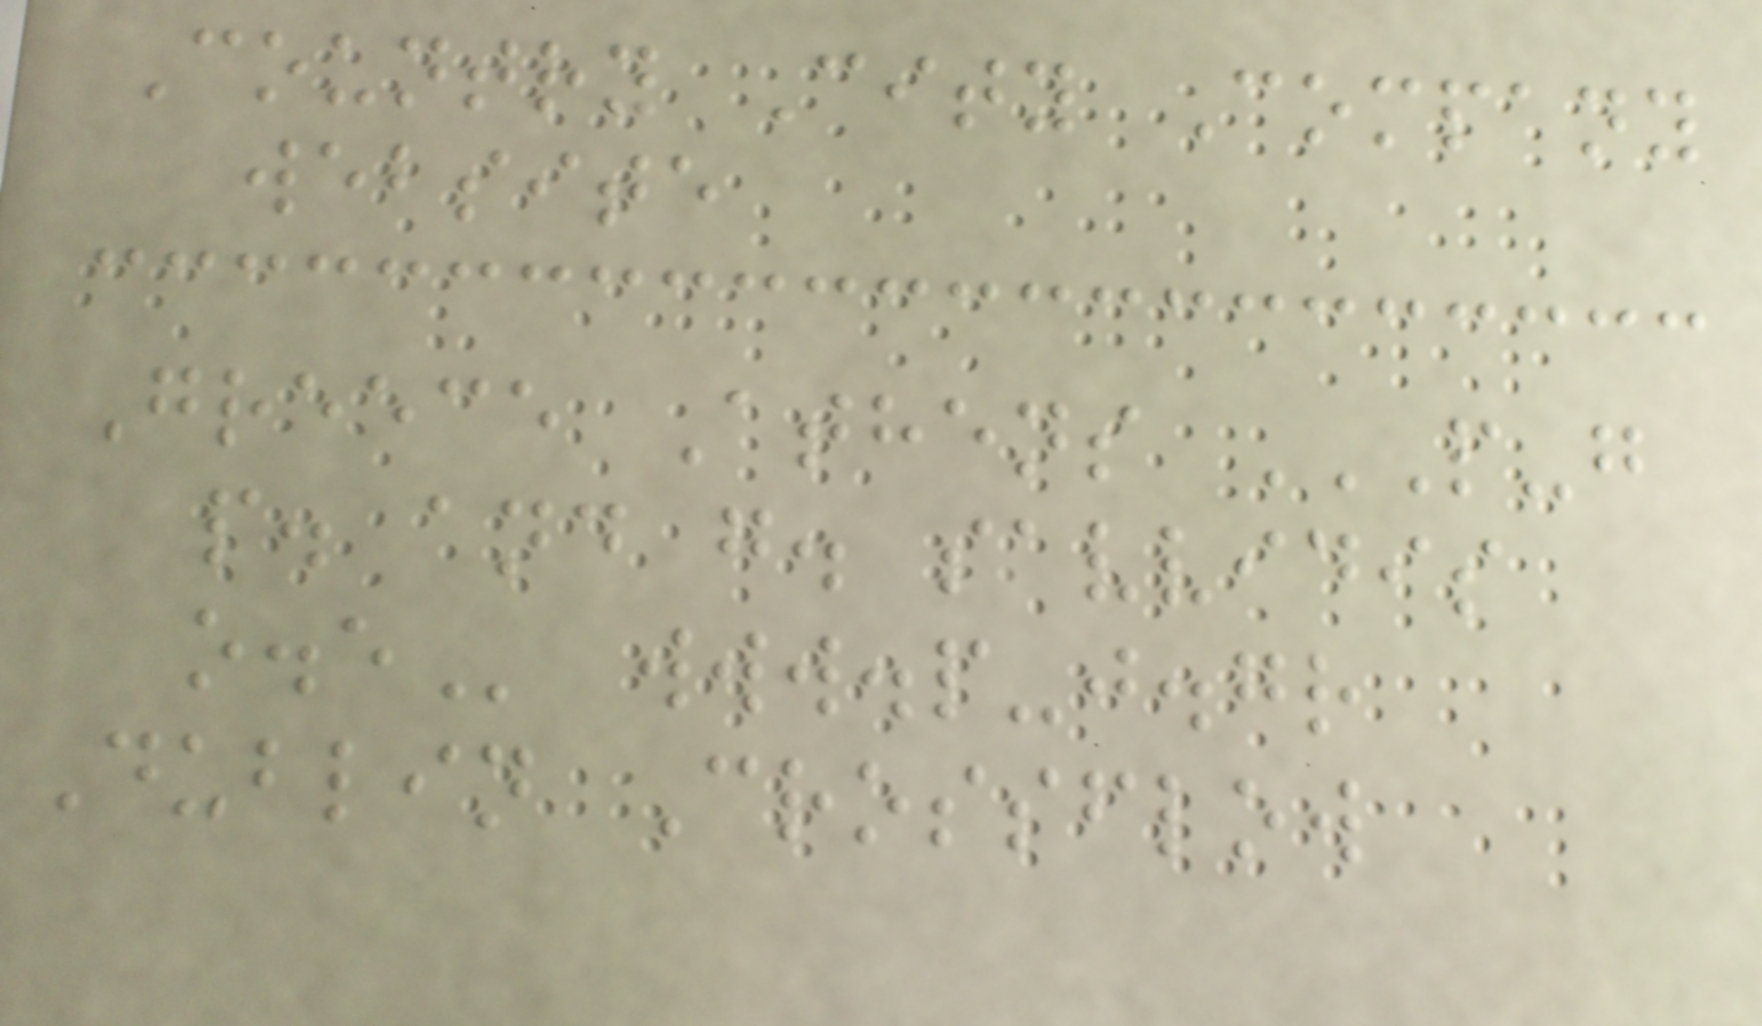Country City Company
website
Greece Athens P-G
P. AND G. SAVVIDIS
O.E www.p-j.gr
Dublin Crossflow
